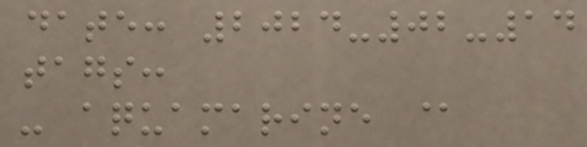date: 2024-02-14
tags:
- aquamarine @
